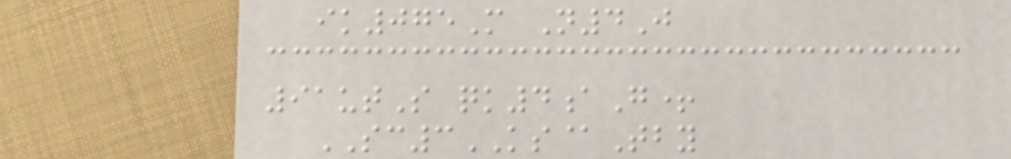ik075M N4J
91utS qk4aG+
SC3KS@Tby
